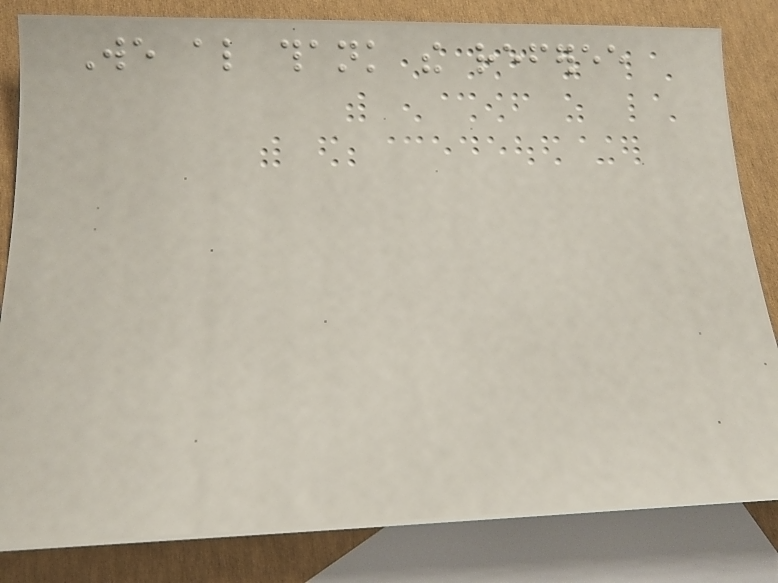We also thank the referee
